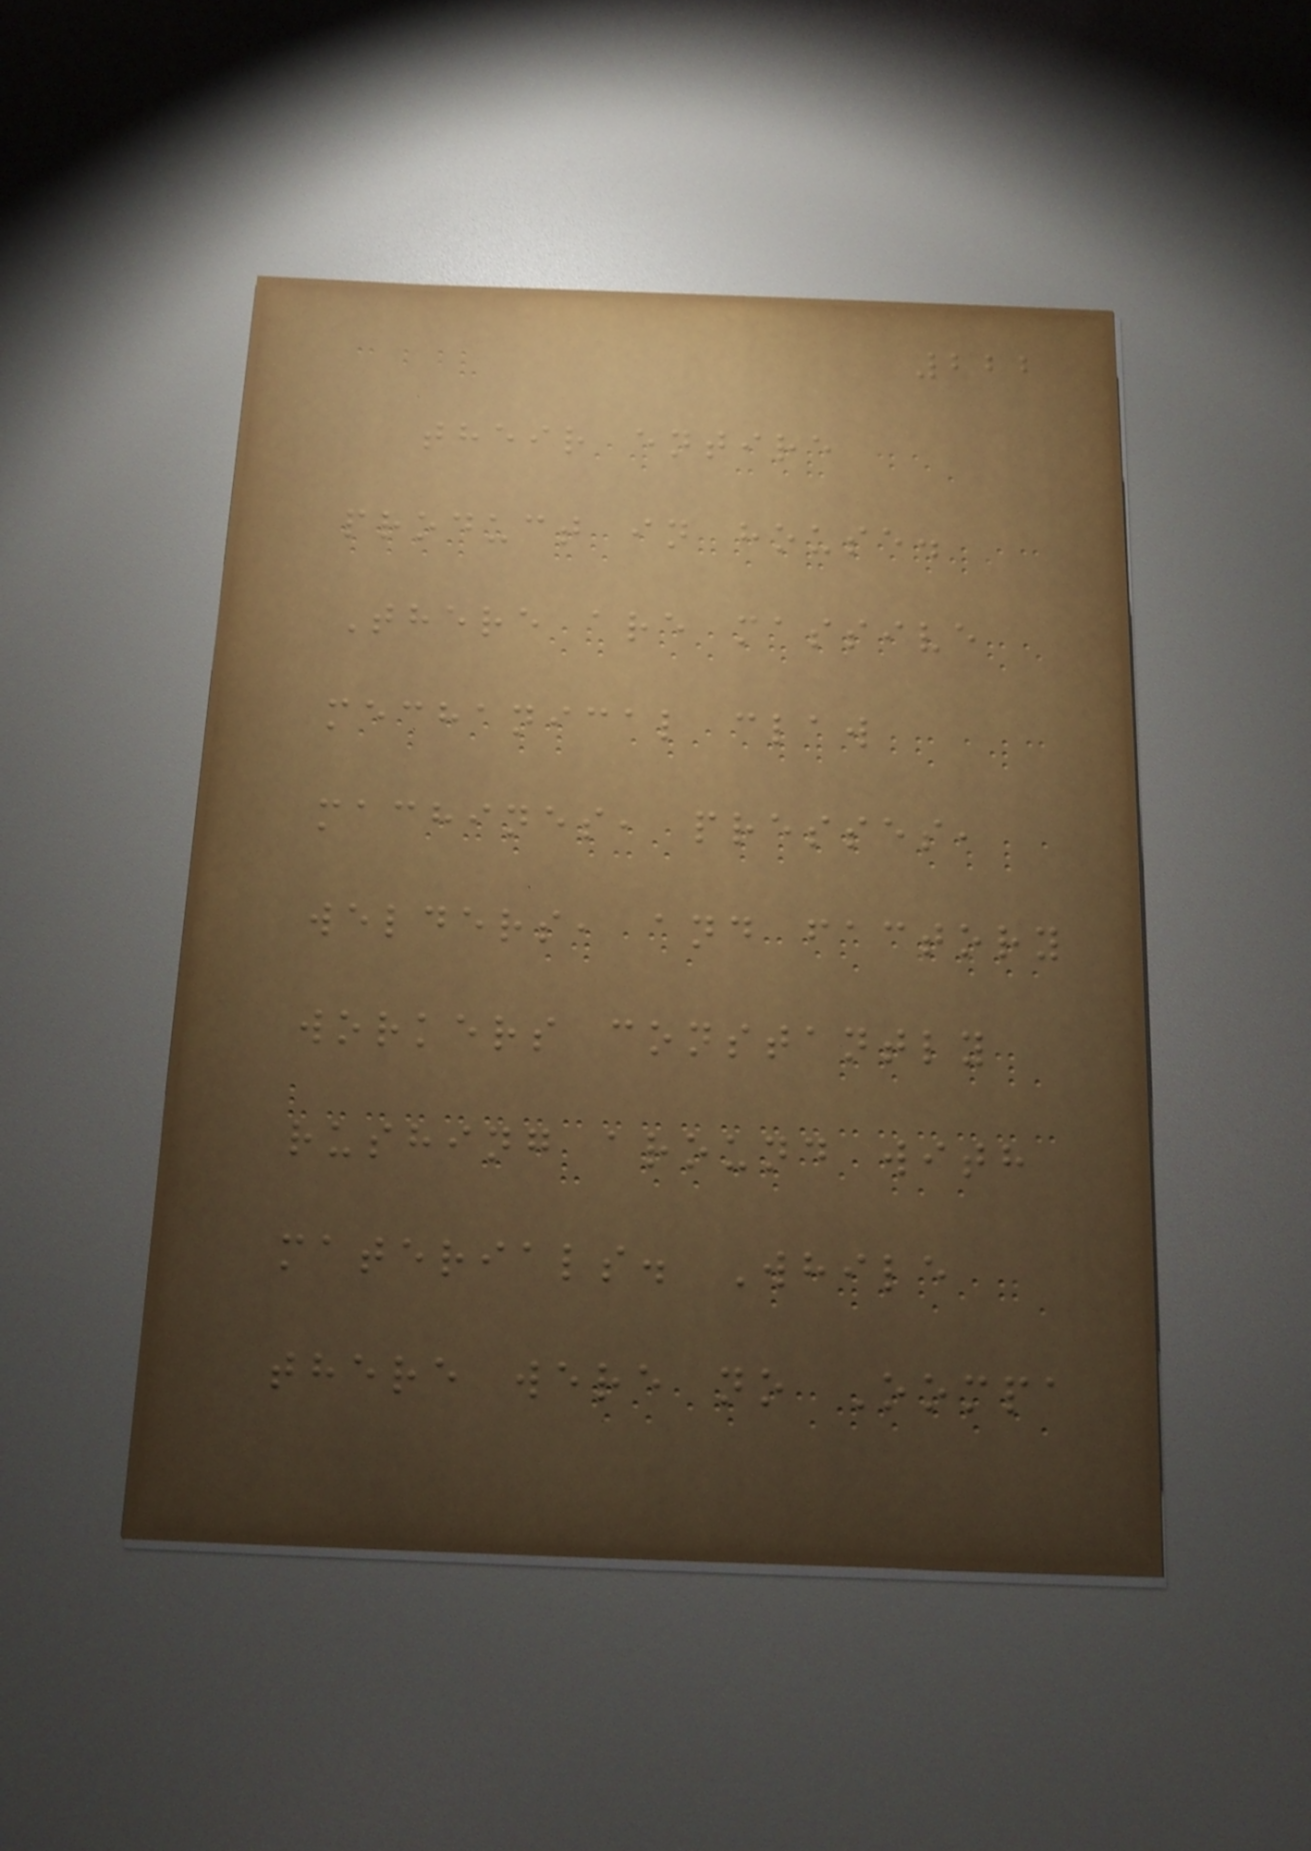222
their entire
product in house.
There are massive
mechanical claw
machines, presses,
welders, and factory
workers constantly
rushing around with
materials. While
there were no Oompa
